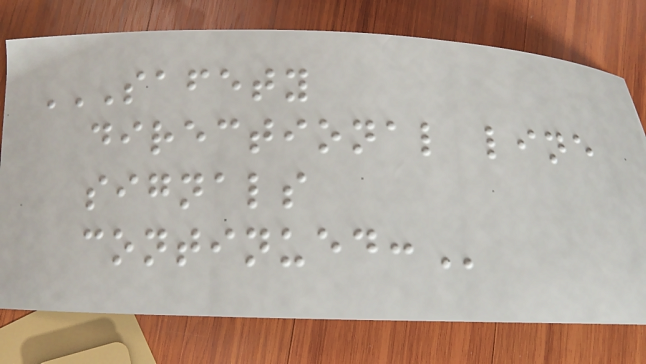SAFETY
DIRECTIONAL LINE
SIGNALS
CONTINUED:
